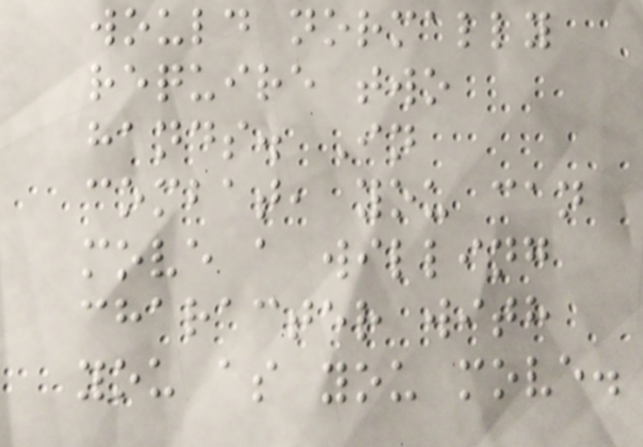would normally
require two
hands. In
combat, you can
move a willing
character with
you as you move.
